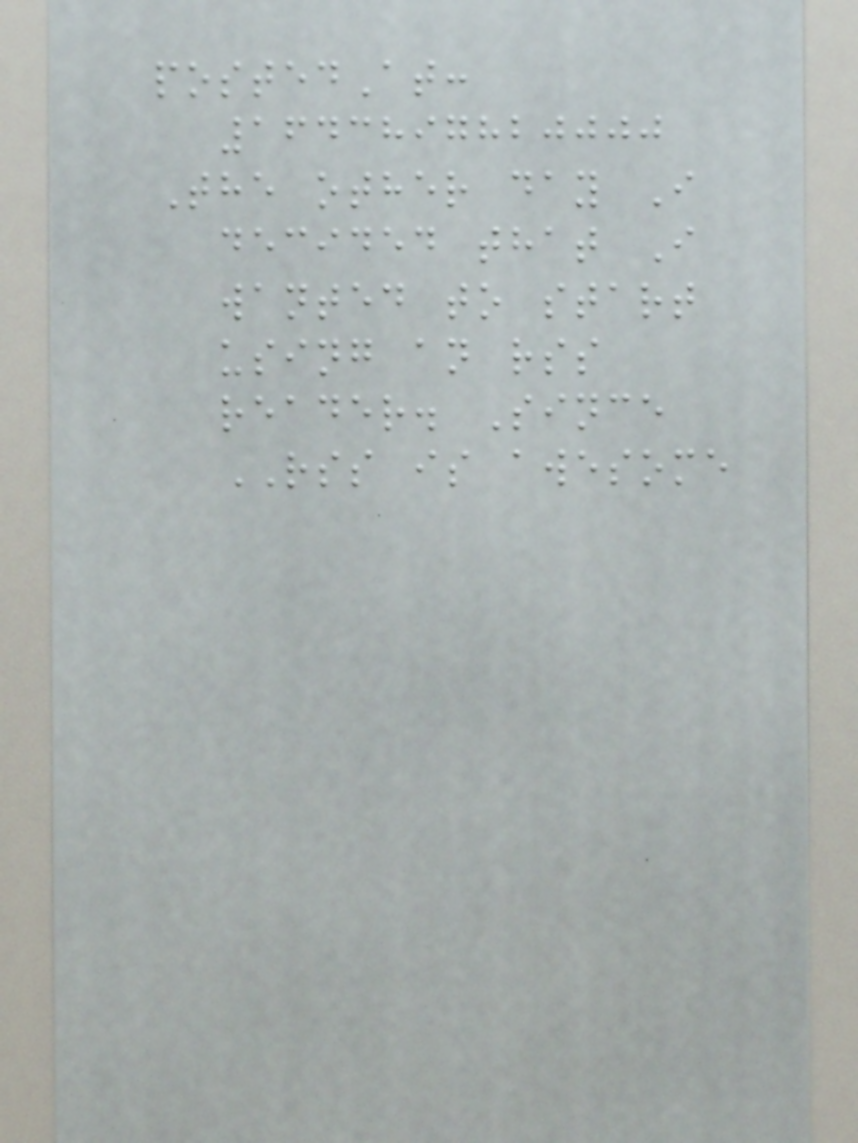postedAt:
1643897820000
The other day I
decided that I
wanted to start
using an rss
reader. Since
RSS is awesome
